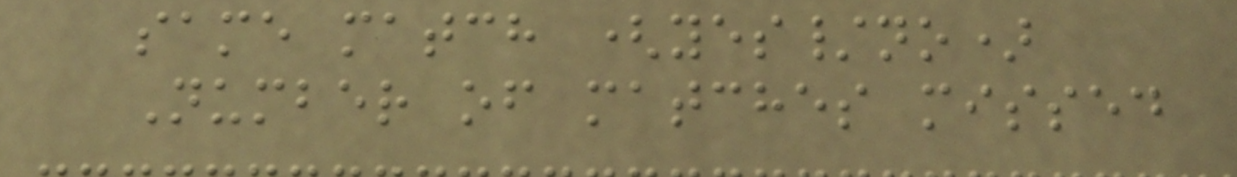same match (yes/no)
Number of matches missed
